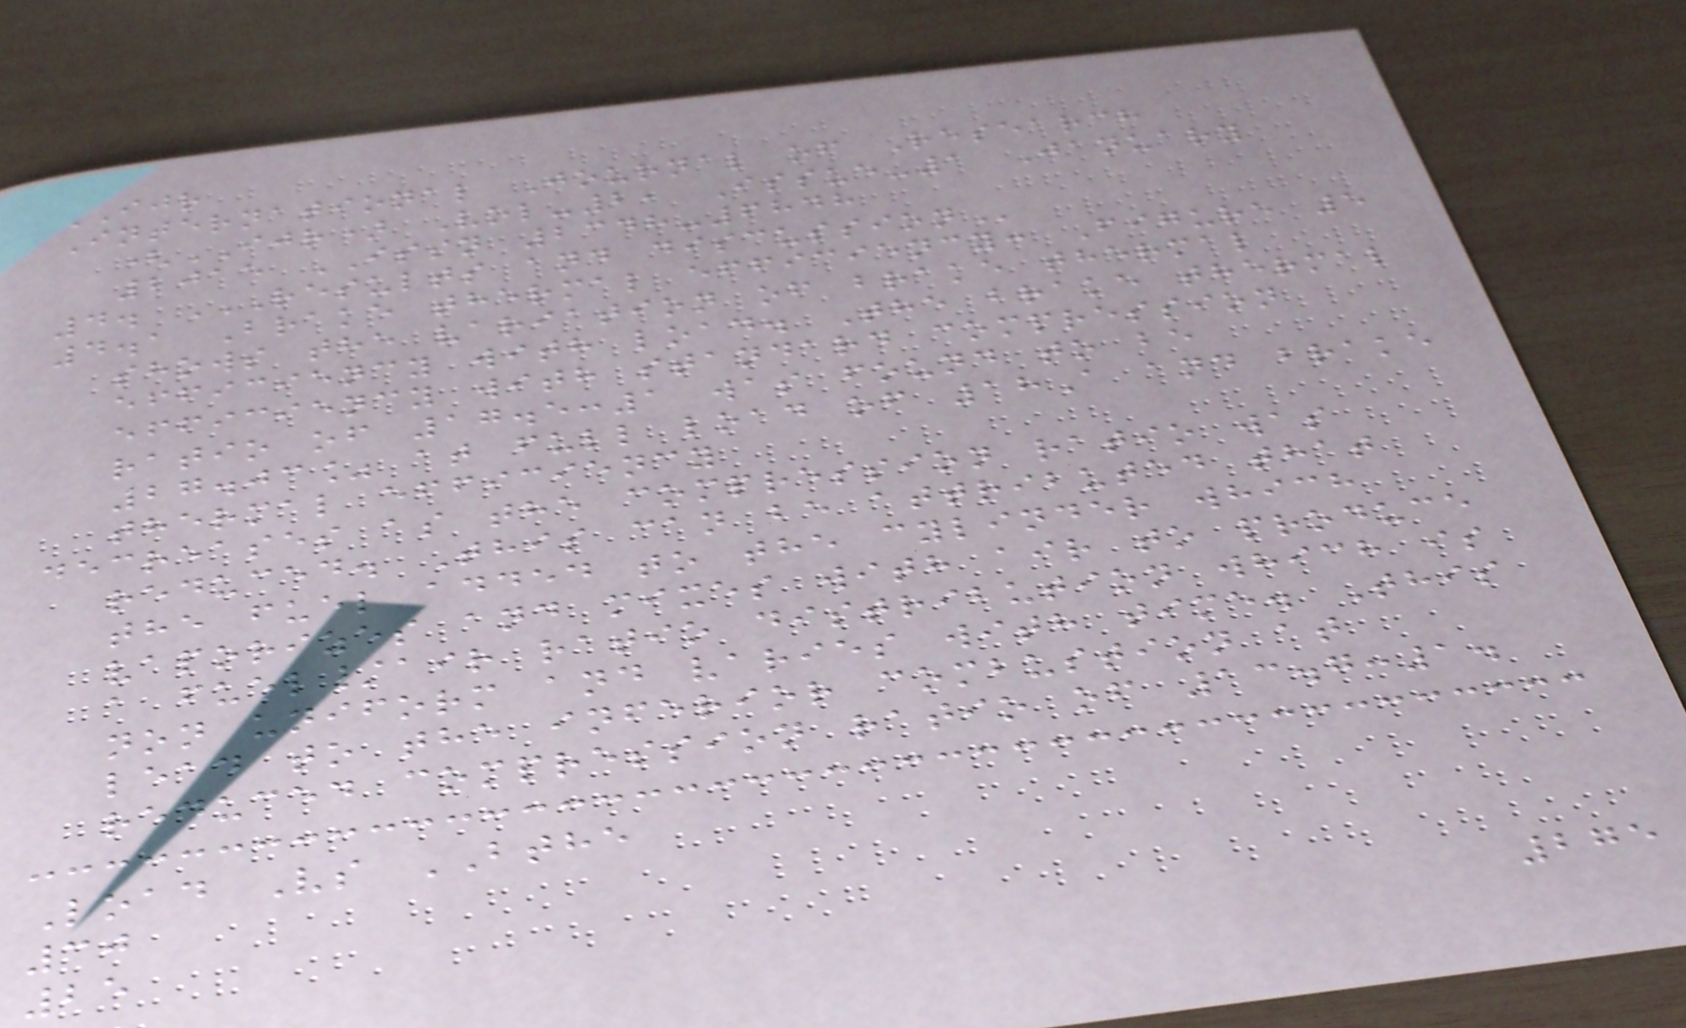IJR
International Journal of Research
(IJR) Vol-2, Issue-1 January
2015 ISSN 2348-6848
4. RESULTS AND DISCUSSION
4.1 Brake thermal efficiency: Figure 5
shows the variation of brake thermal
efficiency with load. The brake thermal
efficiency with standard compression
ratio of 17.5:1 was found to be
27.03% at full load of 18A and brake
thermal efficiency
decreases as the compression ratio was
reduced. This can be attributed that
the fuel added to the cylinder which
vaporizes and mixes with air to produce
a fuel/air ratio distribution which is
non uniform and varies with time. This
lead to the inferior combustion at
reduced compression ratio of 13.7:1.
Load Vs BTHE
30
25
275
